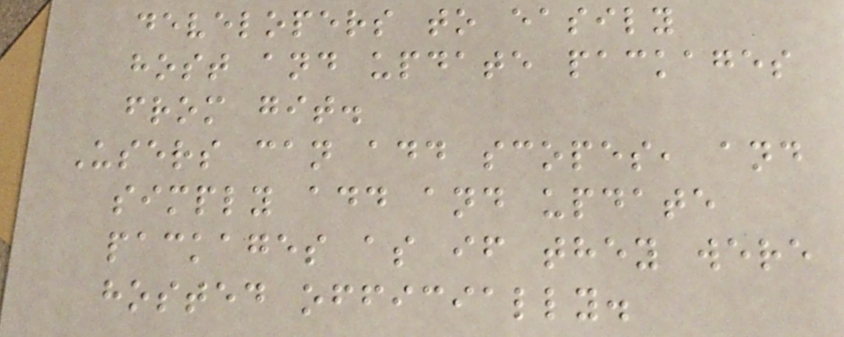developers to easily
host and update packages
from git.
Users can add scopes, and
simply add and update
packages as if they were
hosted officially.
